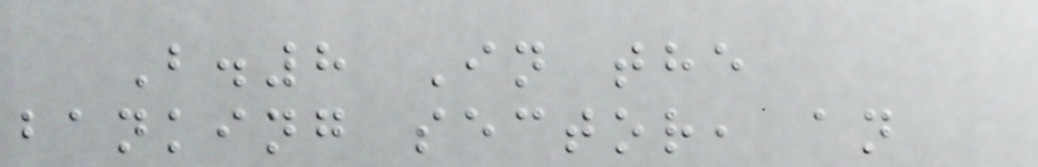B.8 In the
banking sector, an
